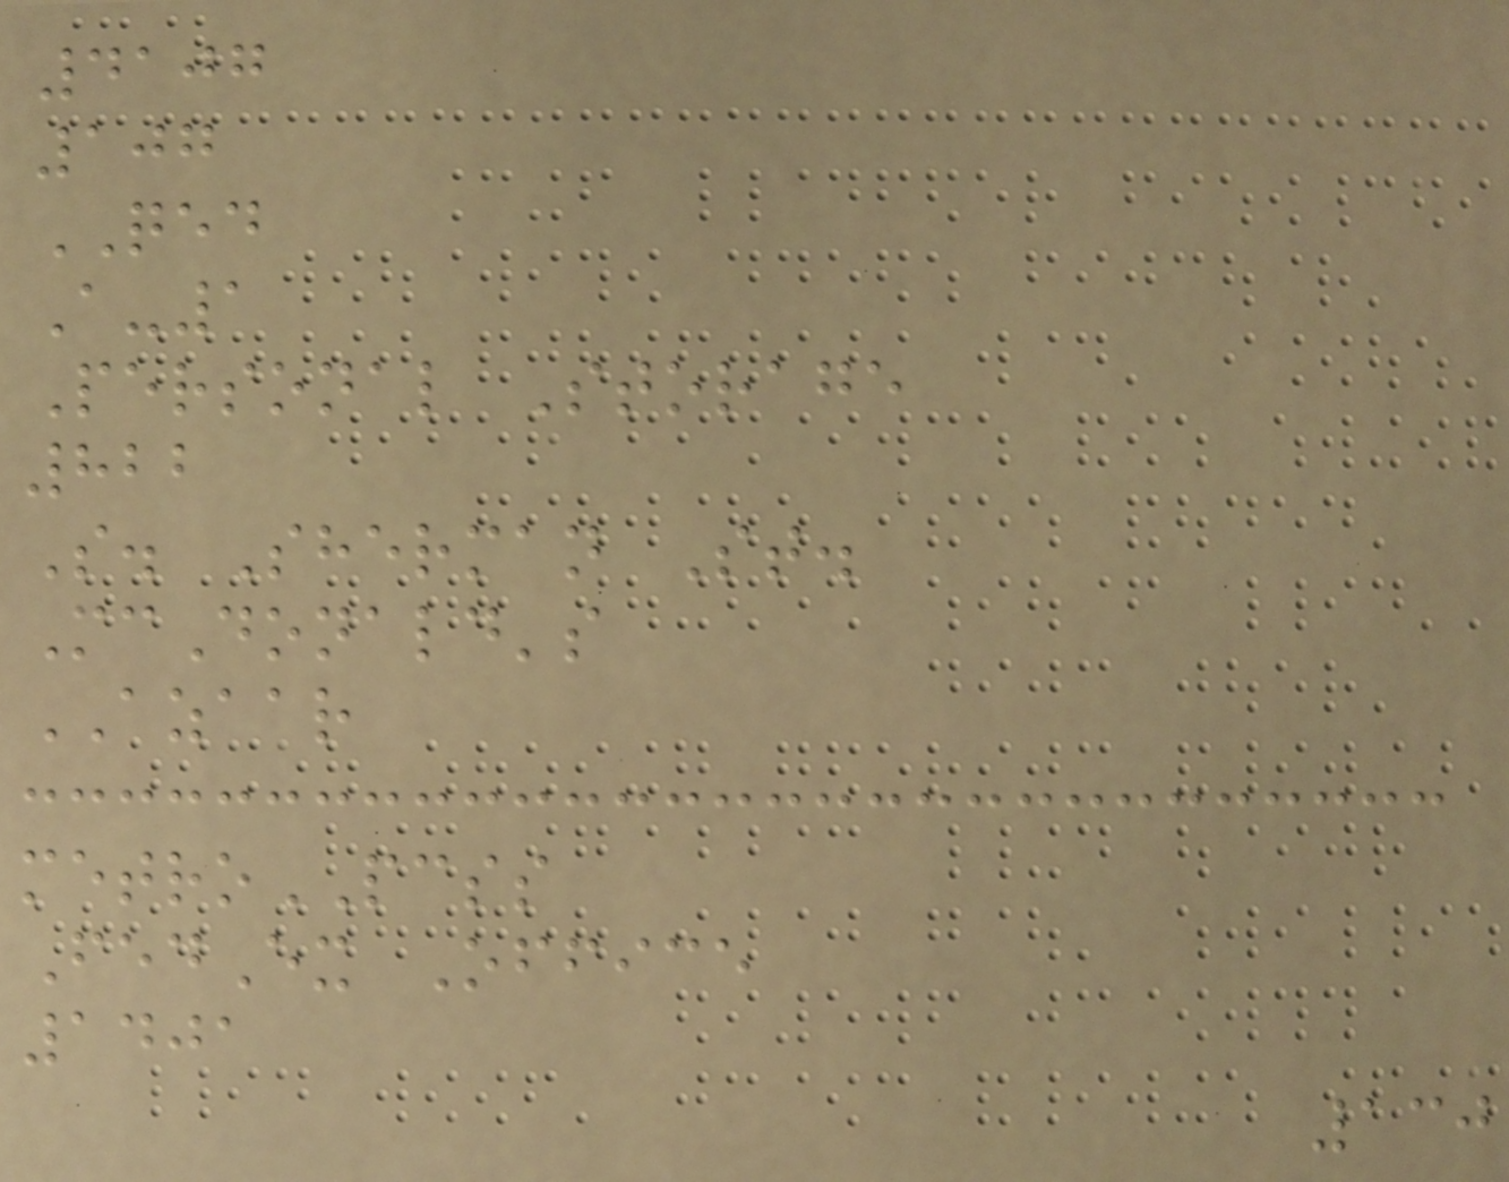4107
107
QED
A-1
Personal Storage
822
S. Sherman St.
McDonald's
AZAAR
metroPCSS
FedEx Office
1401
130
